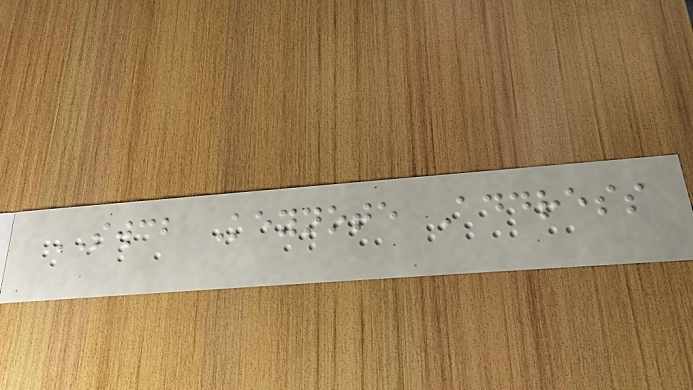SWCB Keynote Address
